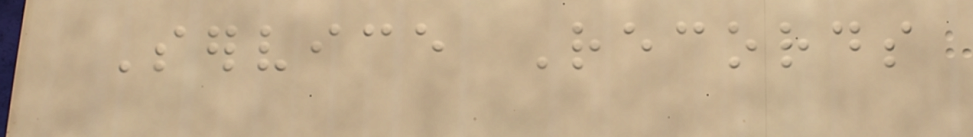Service Records
